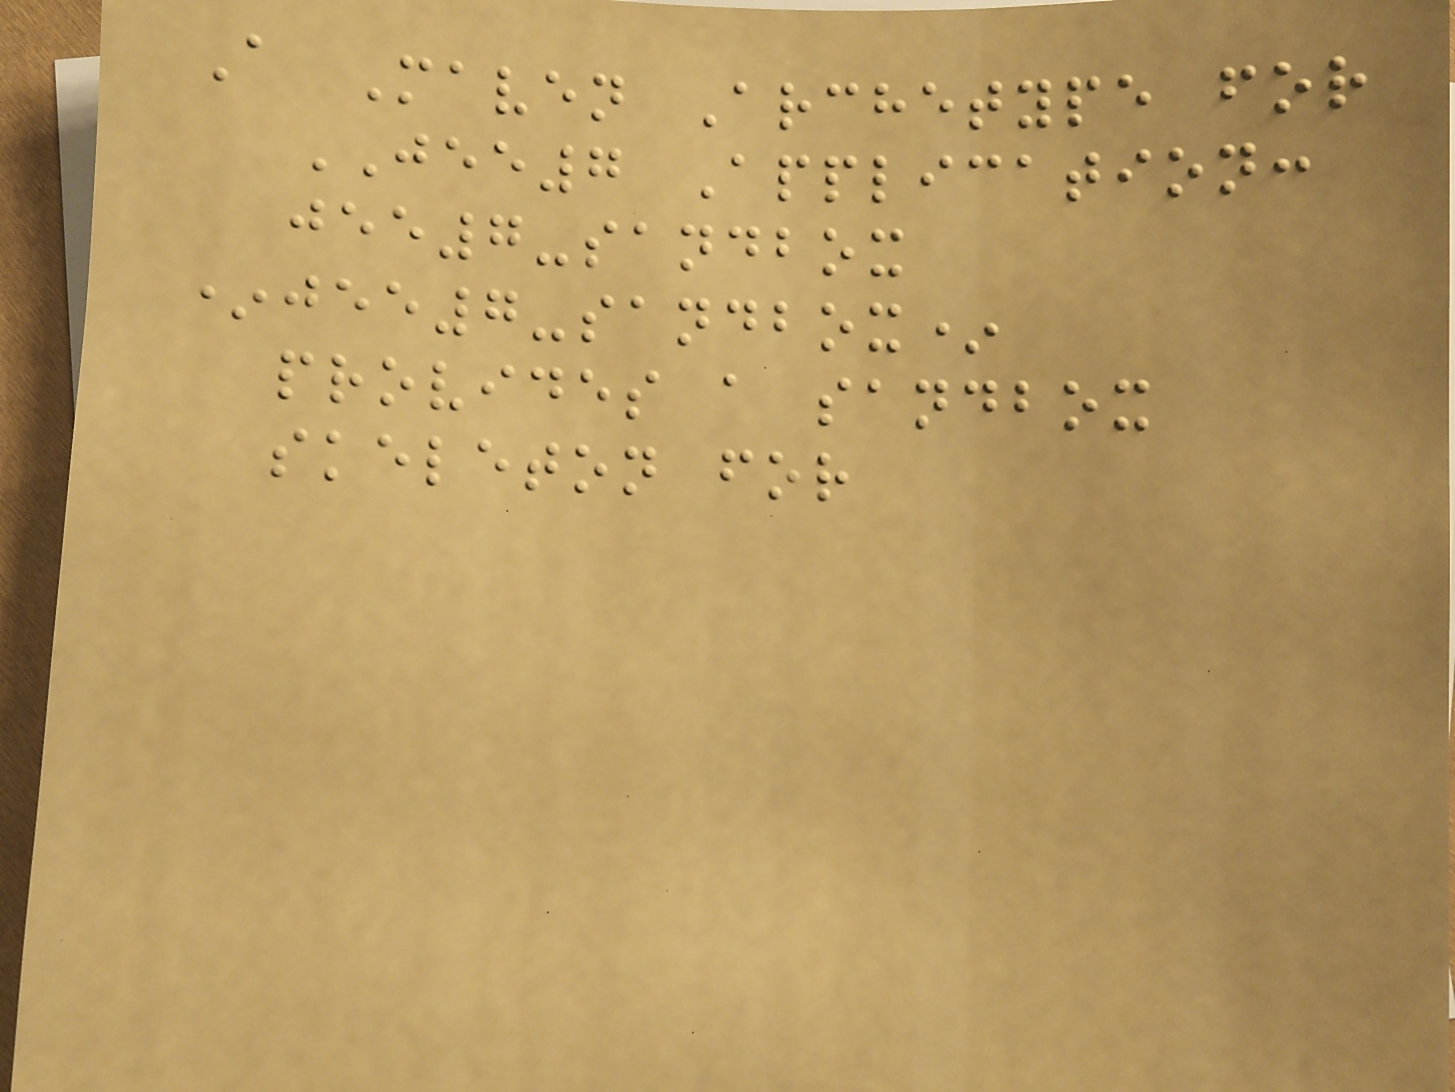A Maven Archetype for
JEE7 Application:
jee7-sandbox
*jee7-sandbox*
provides a sandbox
skeleton for
